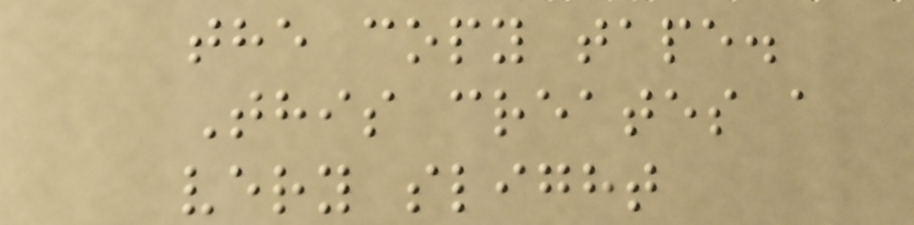the copy tape.
This creates a
very slight
